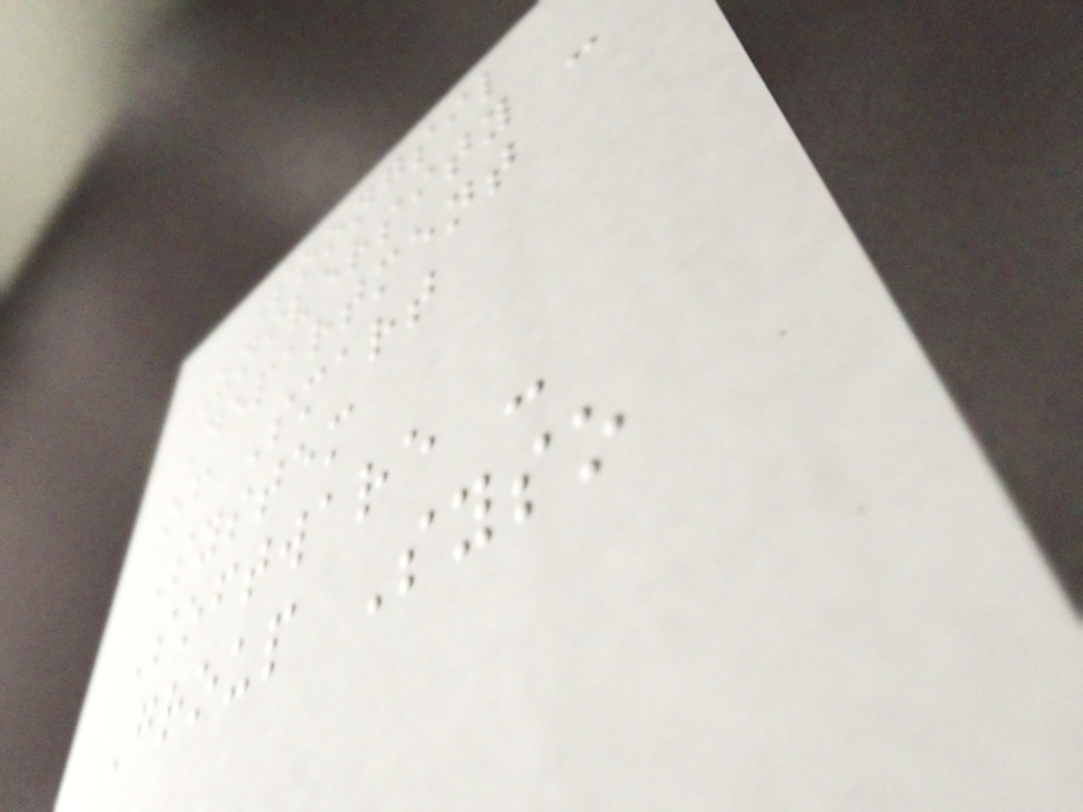Soongsil
University -
Department
of Smart
System
Software -
Group Syso
